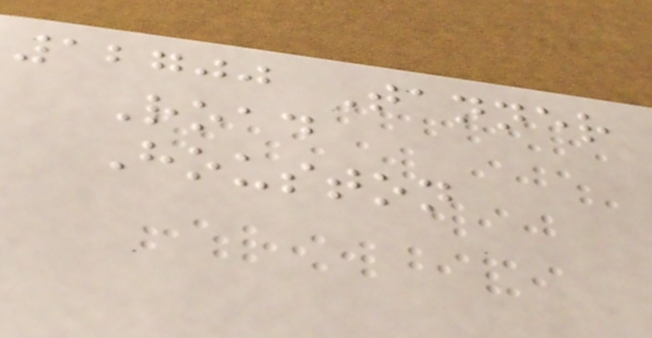12700 Tanner
Road
Houston
